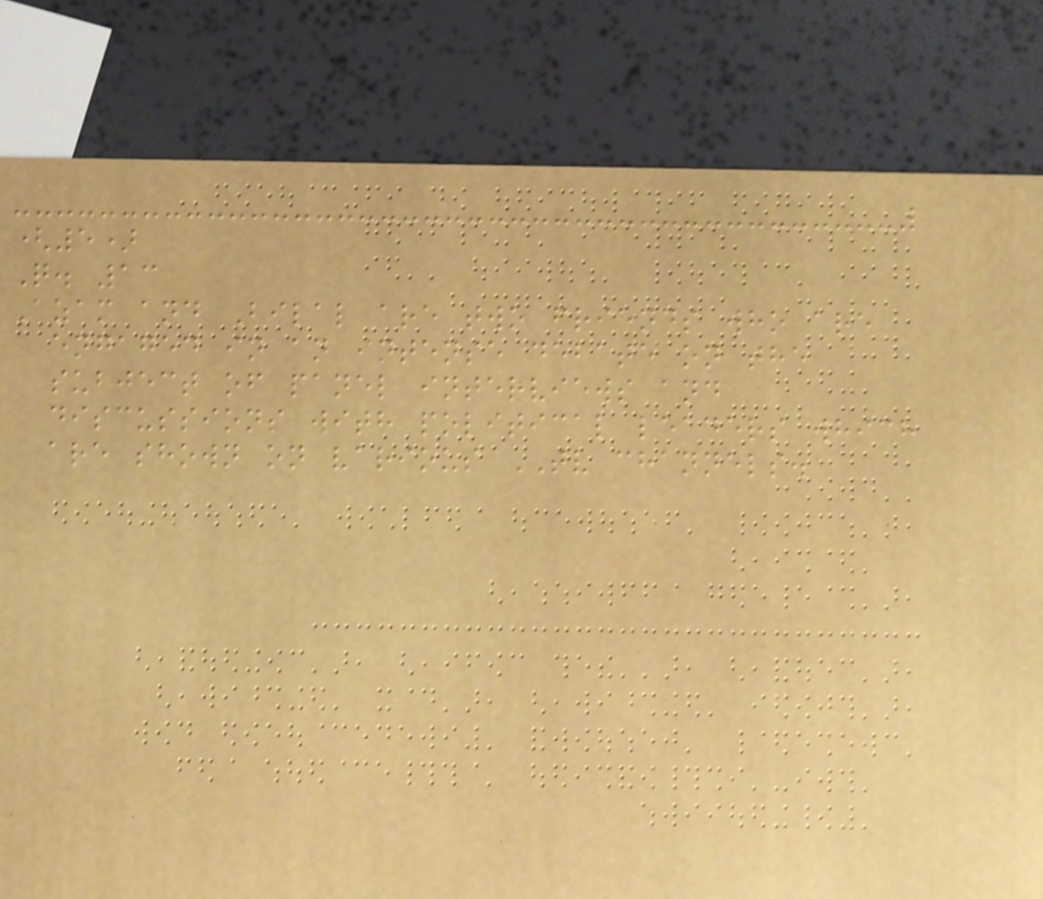(5)
Q. 13
Azam and Bilal are two friends who are
engaged in an intense debate on the
subject of panel interviews and
discussions with political leaders which
are shown on various TV channels.
